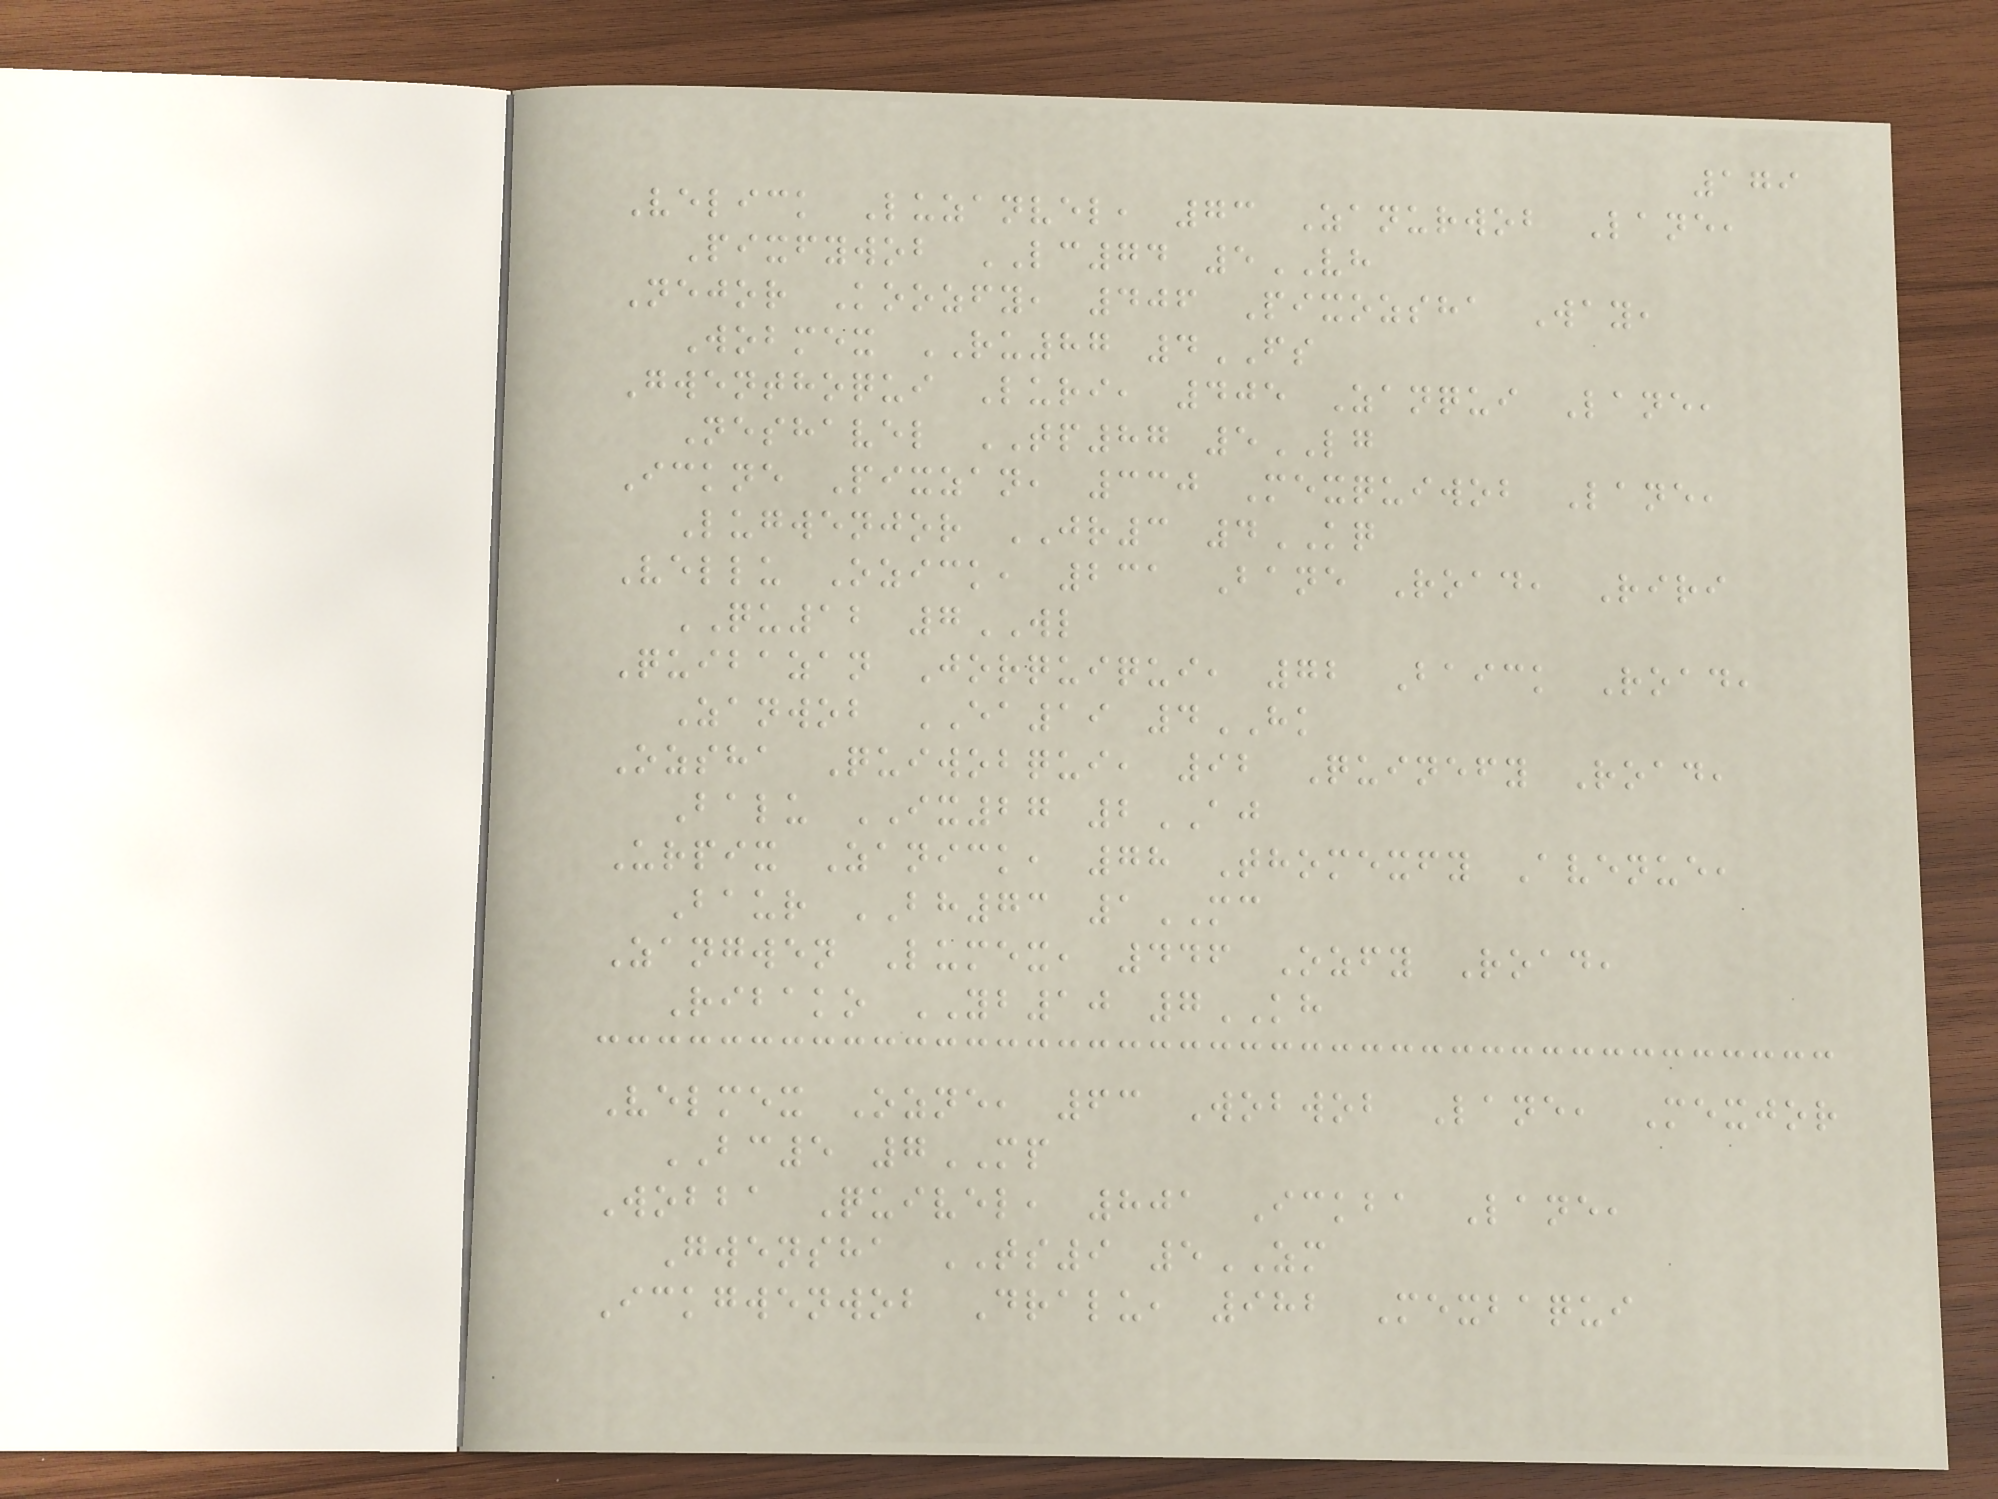179
Velick Luzanvel, 73 Zanurwob Lane,
Pixfywob LC74 5VH
Nejor Koozfy, 406 Pixozsha Way,
Wobmex RU87 4FS
Gwenthoqui Luri, 405 Zanqui Lane,
Neshavel TP87 5LG
Ickne Pixzan, 330 Mexquiwob Lane,
Lugwenjor JR3 4KQ
Vellu Ozick, 231 Bane Road, Riri
QU12 7WL
Quibazan Jorquiqui, 72 Baick Road,
Zanwob EA19 4HK
Ozsha Quiwobqui, 92 Quinefy Road,
Balu IX27 2AJ
Urpix Zanick, 78 Thomexfy Avenue,
Baur BH73 1MC
Zangwen Lumex, 446 Ozfy Road,
Ribako YB10 7KH
Velmex Ozne, 63 Wobwob Lane, Mexjor
BC5 7MP
Wobba Quivel, 801 Ickba Lane,
Gwensha TS9 5ZM
Ickgwenwob Dralu, 982 Mexbaqui
